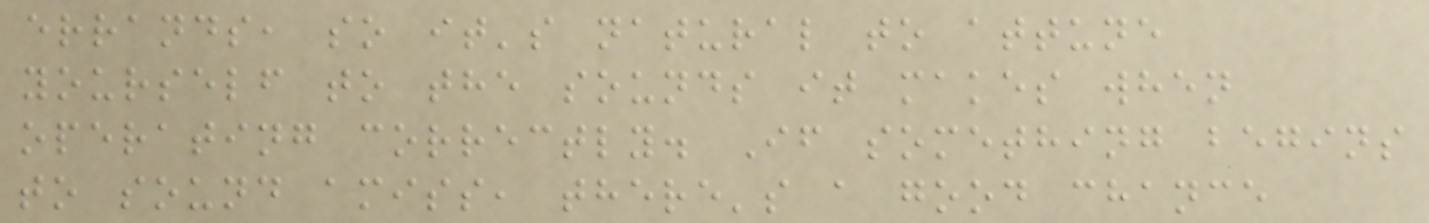errands, so it's natural to attune
yourself to the sounds it makes when
operating correctly. If something begins
to sound amiss, there's a good chance
